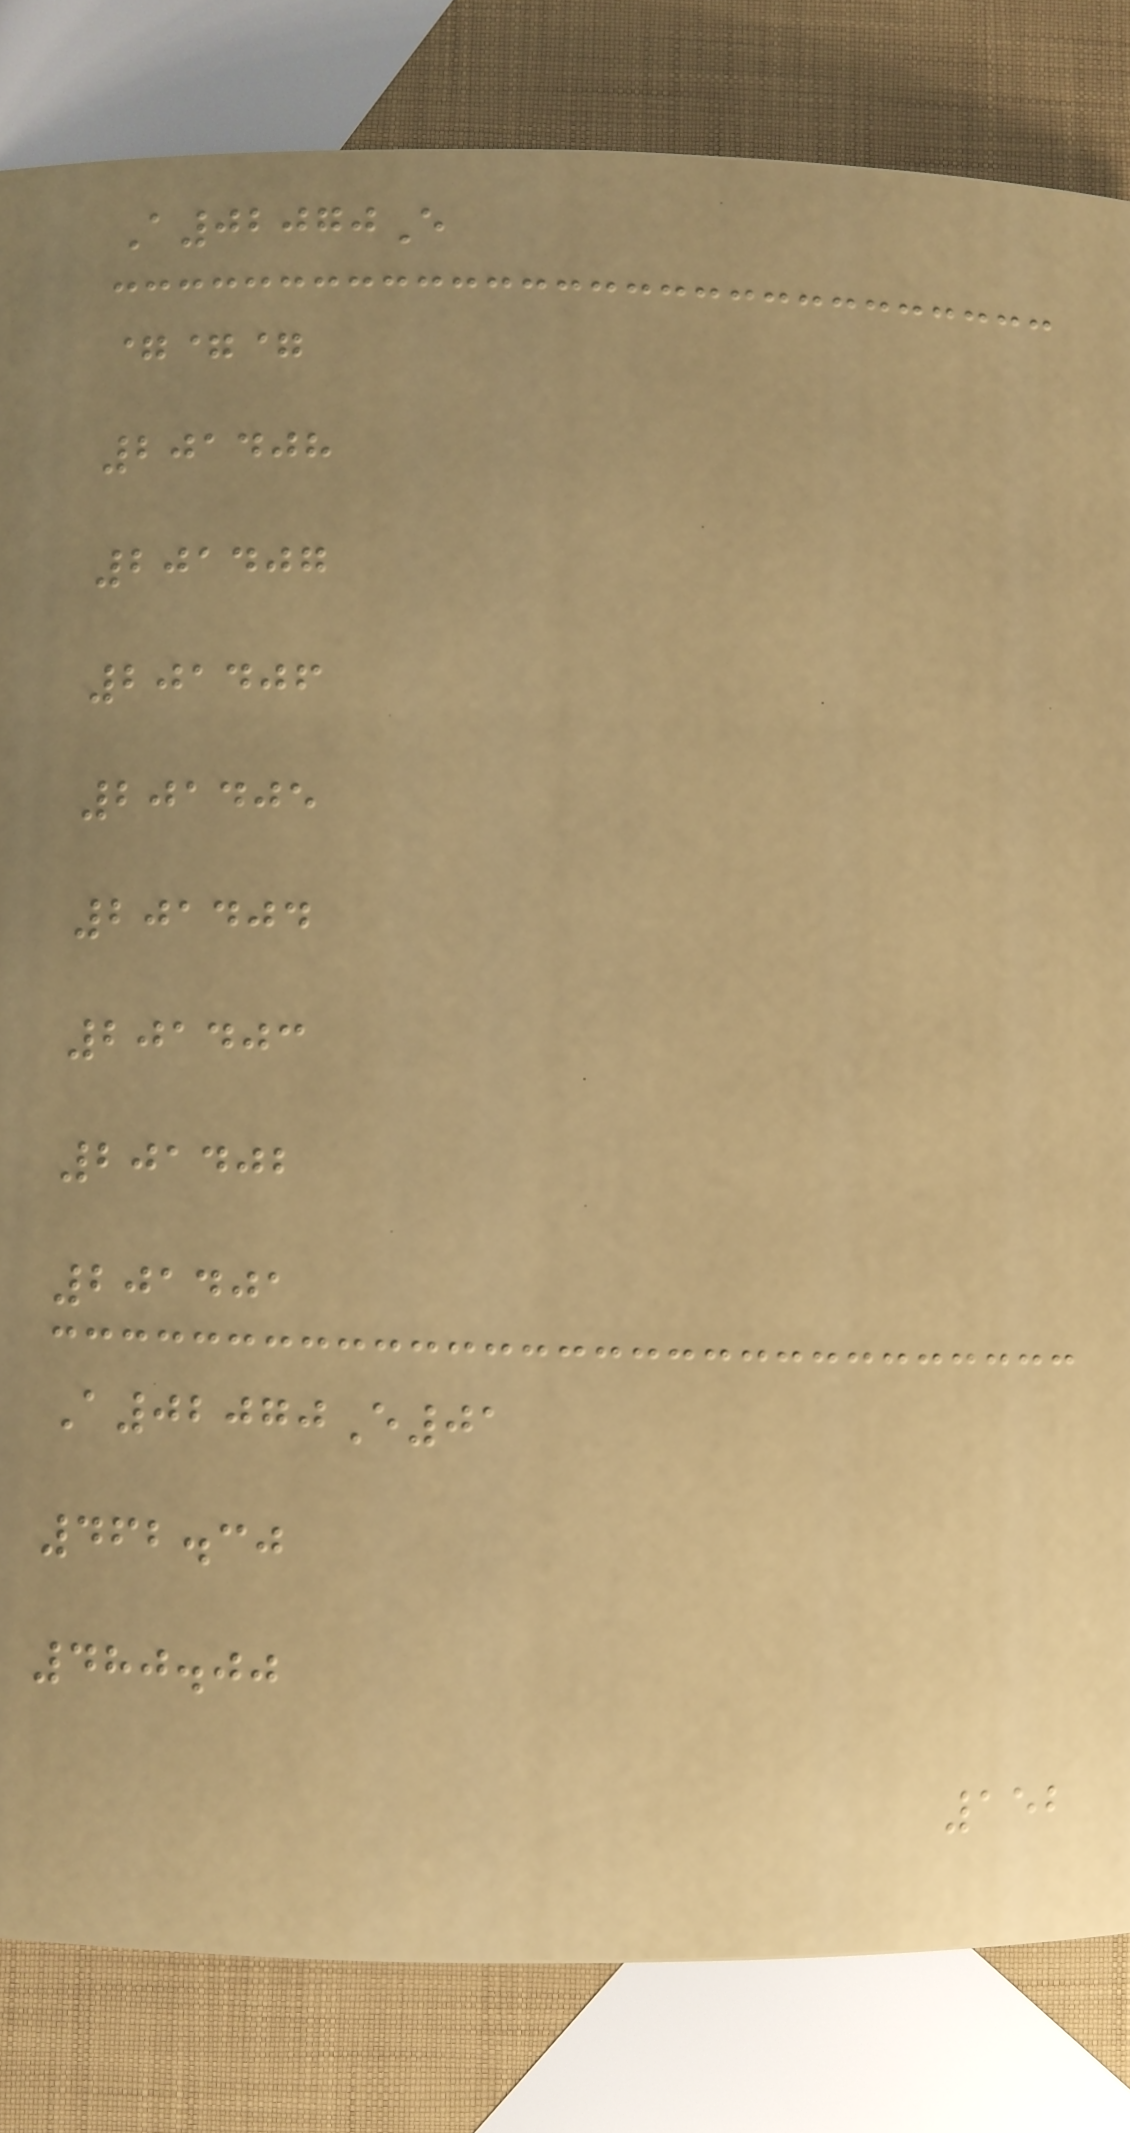A02070E
===
201408
201407
201406
201405
201404
201403
201402
201401
A02070E01
462.30
480.00
152
